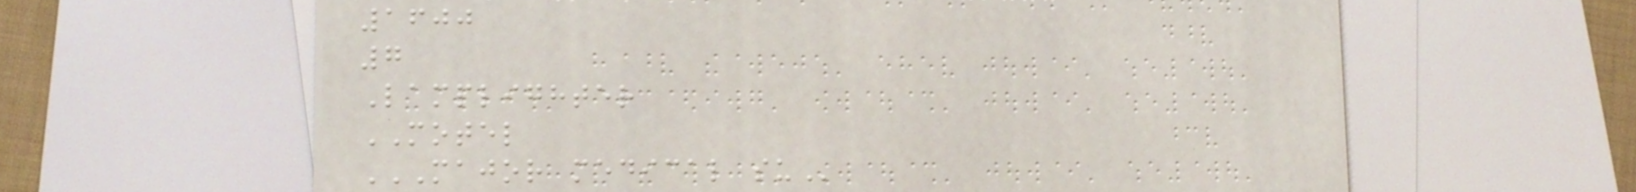1600
7
Lamplighter
MOTEL
MAJOR MEDICAL SU
